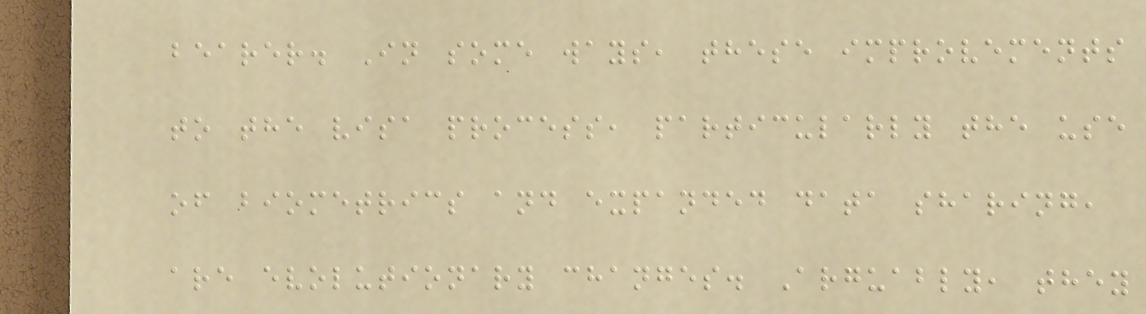bearer. In some ways, these improvements
to the visa process, particularly the use
of biometrics and expanded data sharing,
are evolutionary changes. Arguably, they
